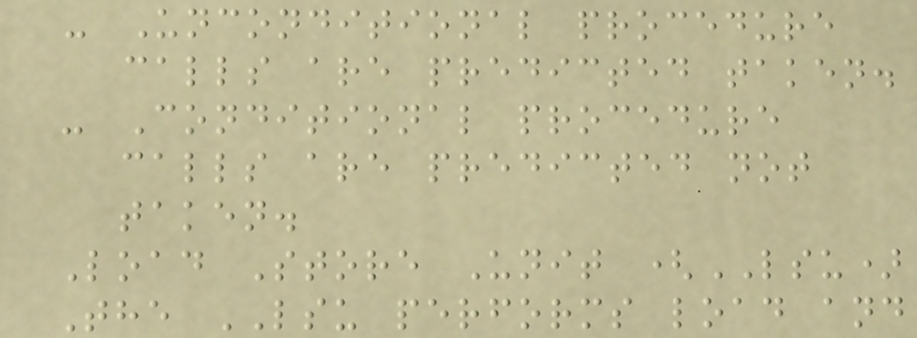- Unconditional procedure
calls are predicted taken.
- Conditional procedure
calls are predicted not
taken.
Load Store Unit (LSU)
The LSU performs load and
